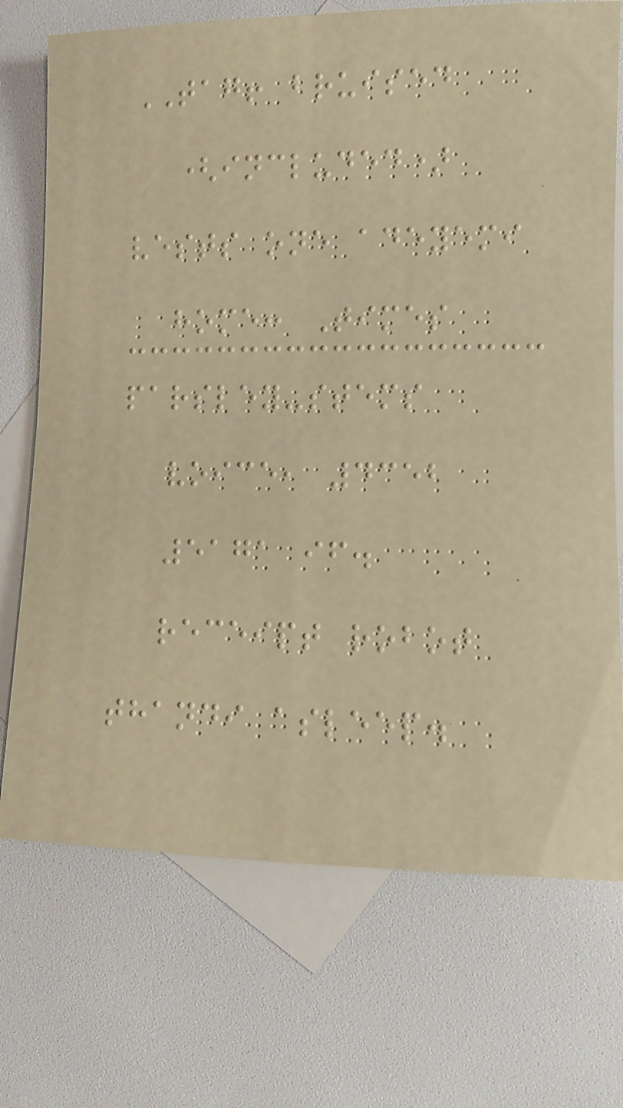TAG! bruised
(included)
vests one adeyemi
home: Times
parsley-stems
voice, 4352
5171 if.
receipt robot
thandi asleep.
